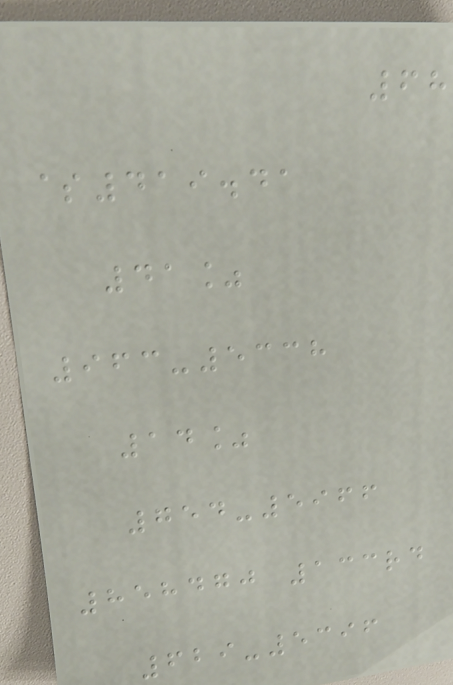68
$419.41
41%
963-5338
14%
754-5966
858470 133rd
629-5396
